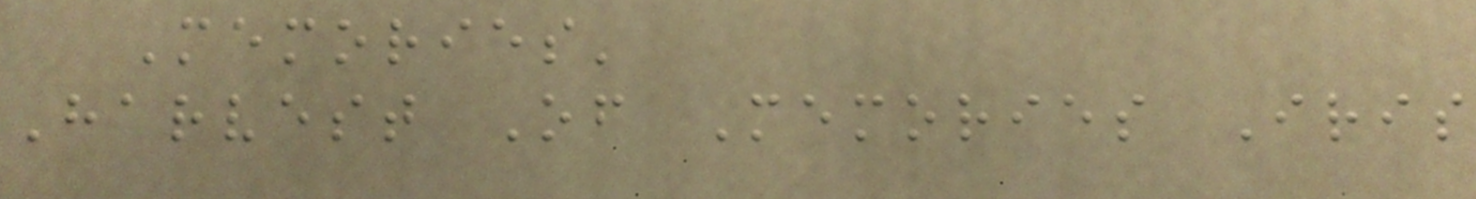Memories'
Harvest Of Memories Iris
